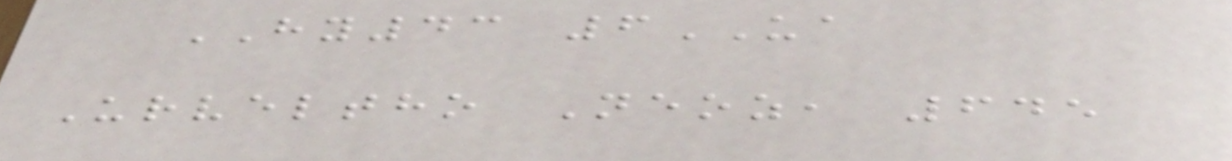HY43 6UA
Urveltho Neoz, 645
